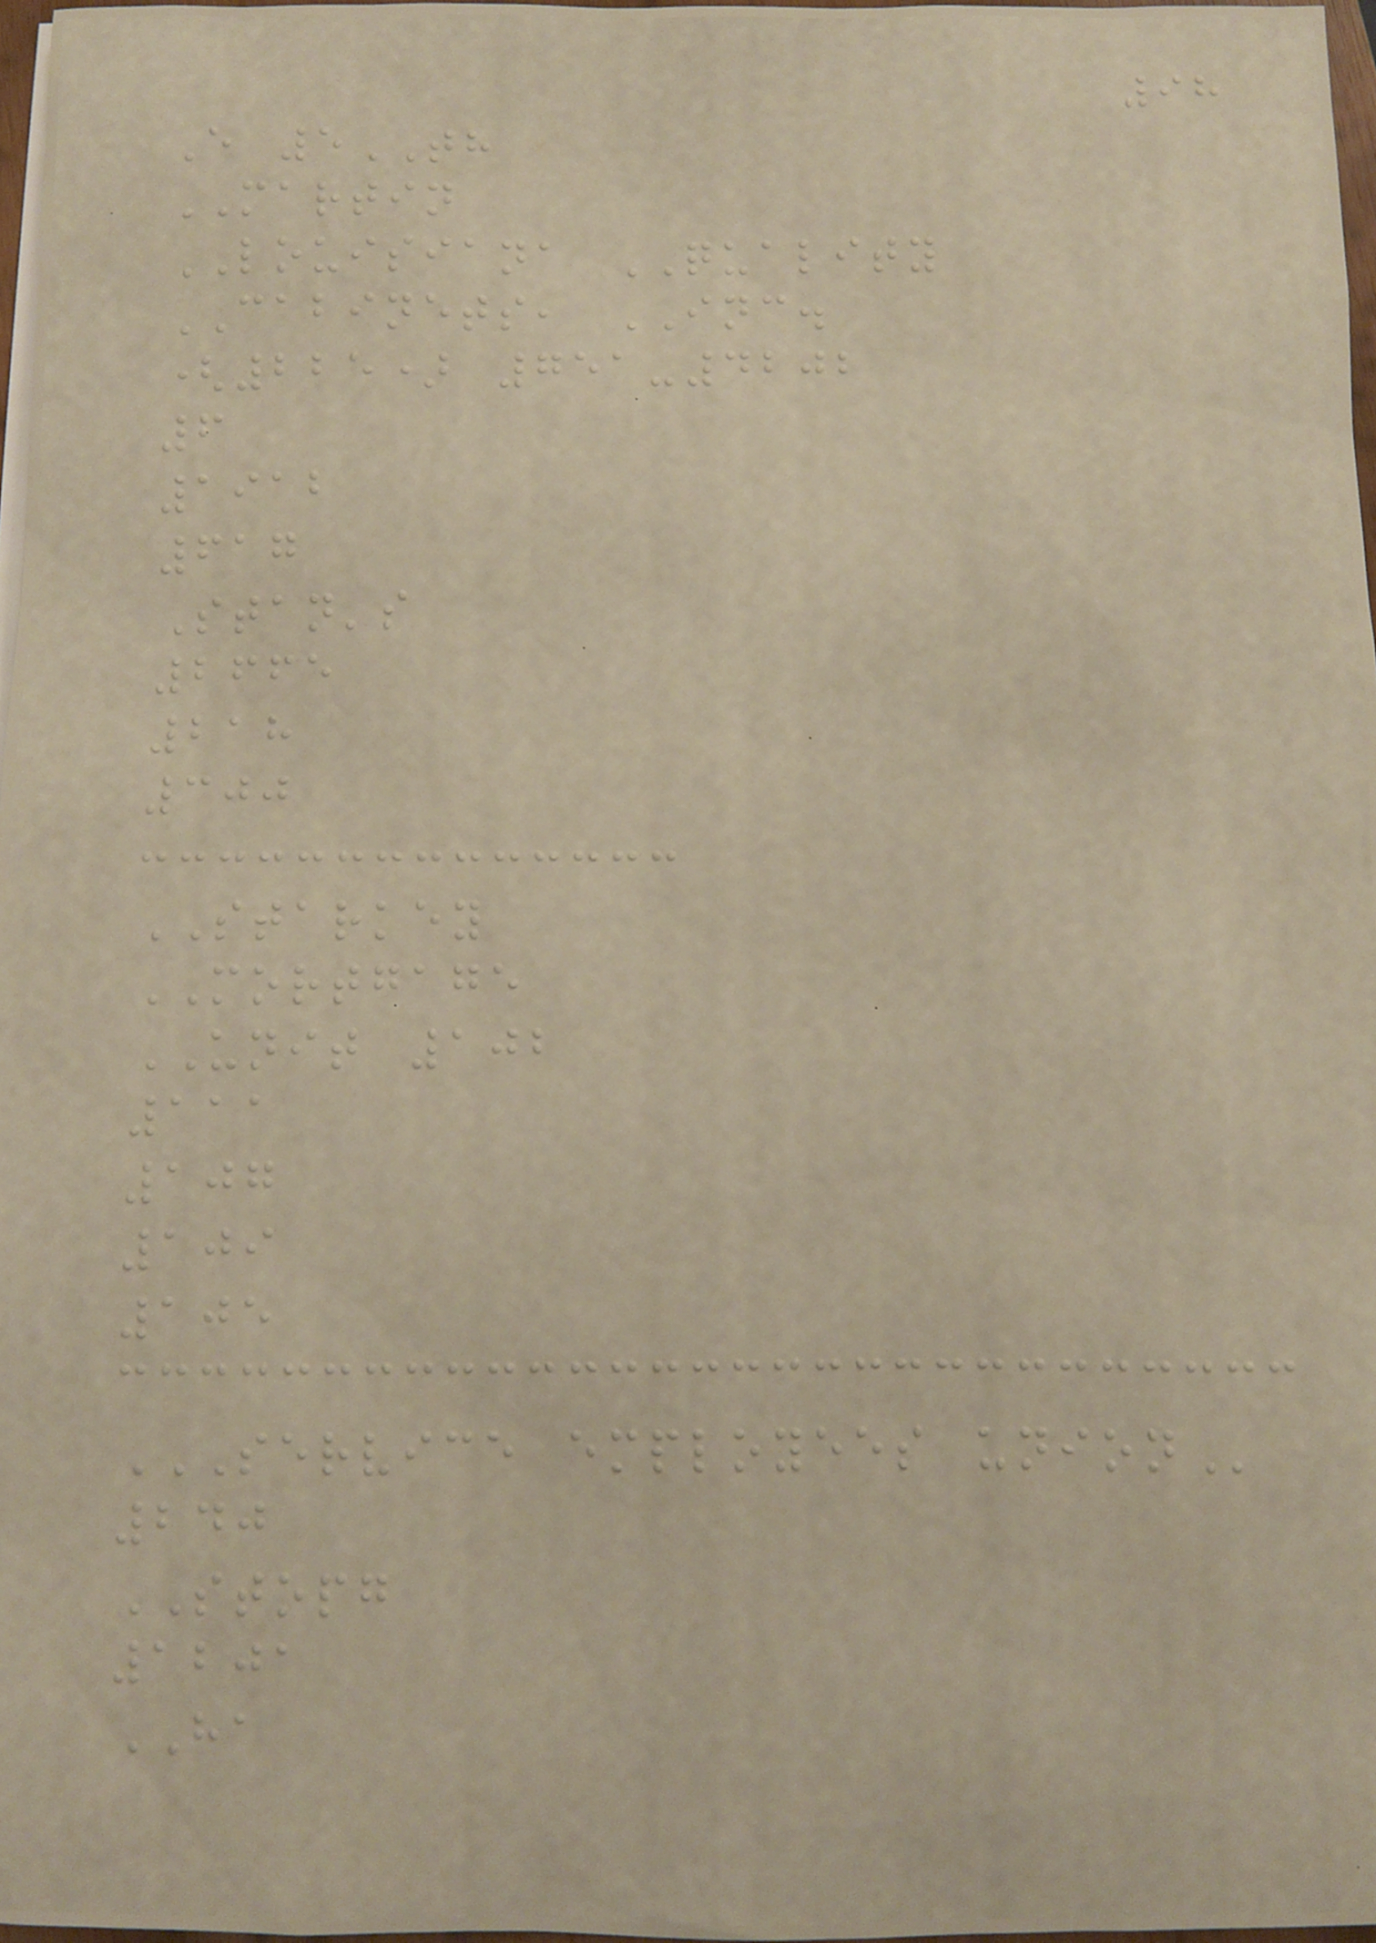98
E 5TH
MARTIN
LOUISIANA QUALITY
CABINETS, INC.
(225) 751-4202
6
1912
617
Stan's
2665
218
300
STARKEY
MORTGAGE
UNIT 102
111
107
109
105
SERVICE EMPLOYEES UNION
240
STOPG
1201
HA
